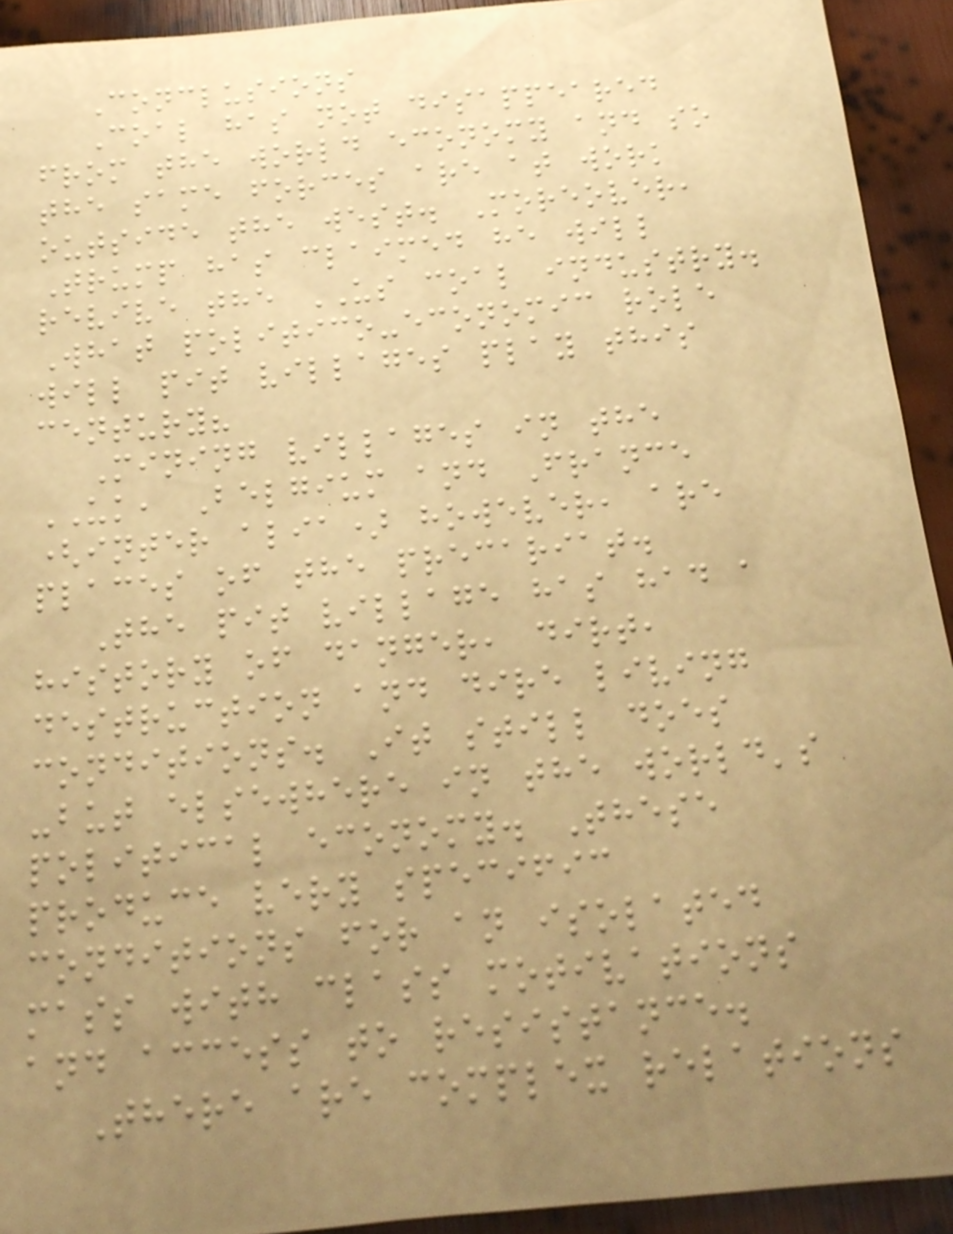Conclusions
Coal has not disappeared
from the world economy and so
the same forces are at work
outside the west. Moreover,
Trump has claimed he will
revive the US coal industry.
What politico-economic role
will pit villages play this
century?
Mining villages in the
UK, Belgium and France
(inter alia) however, are
places of the precariat.
The pit village has had a
history of danger, dirt,
destruction and dire living
conditions. It still does
-but elsewhere in the world's
political economy. These
produce very specific
conditions for an isolated
mass with class motivations
and access to resistance.
There are complex relations
